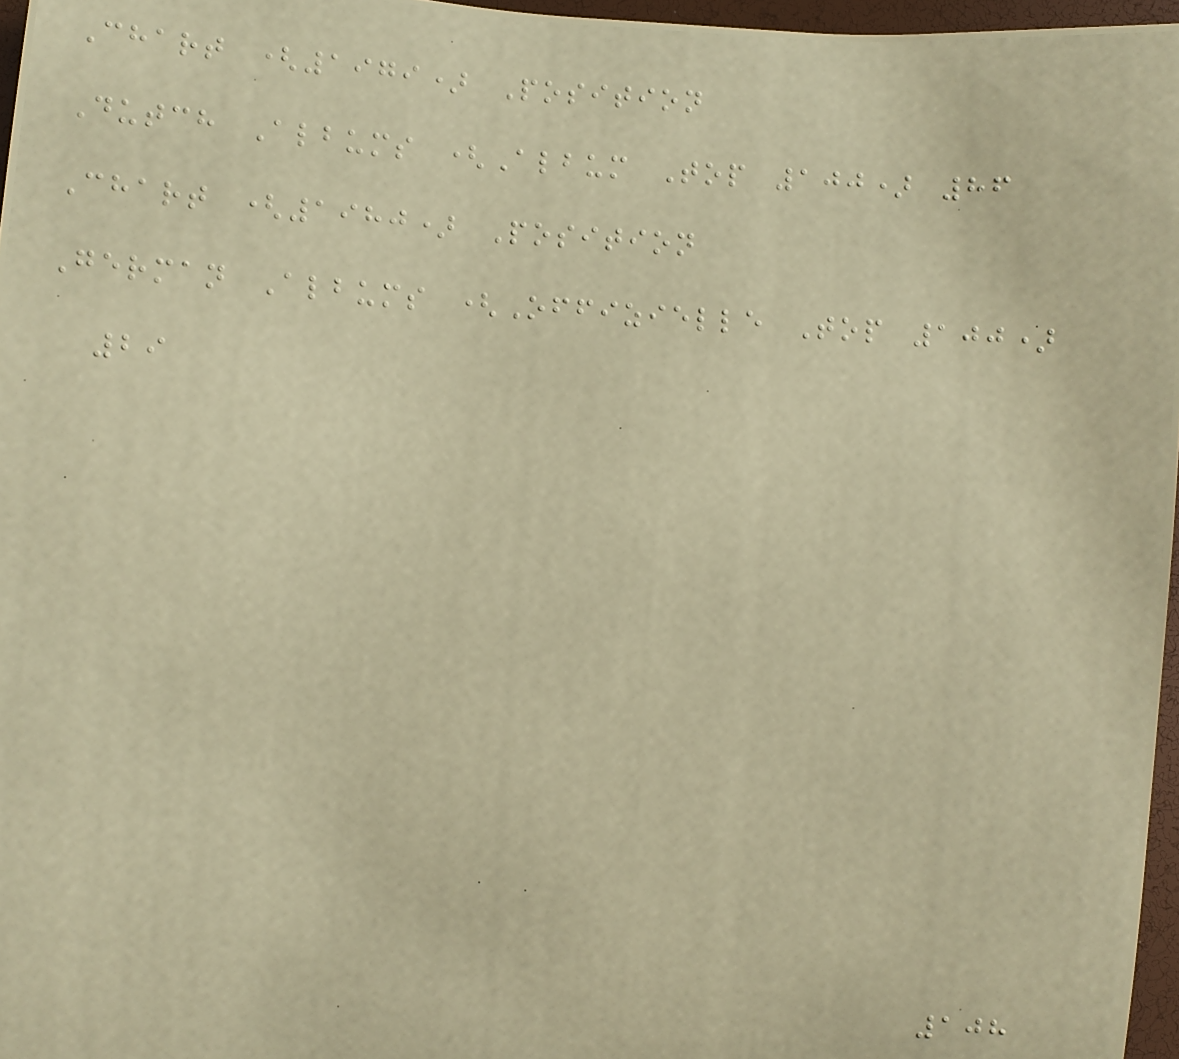Chart (1979) Position
Dutch Albums (Album Top 100) 86
Chart (1980) Position
German Albums (Offizielle Top 100)
29
108
